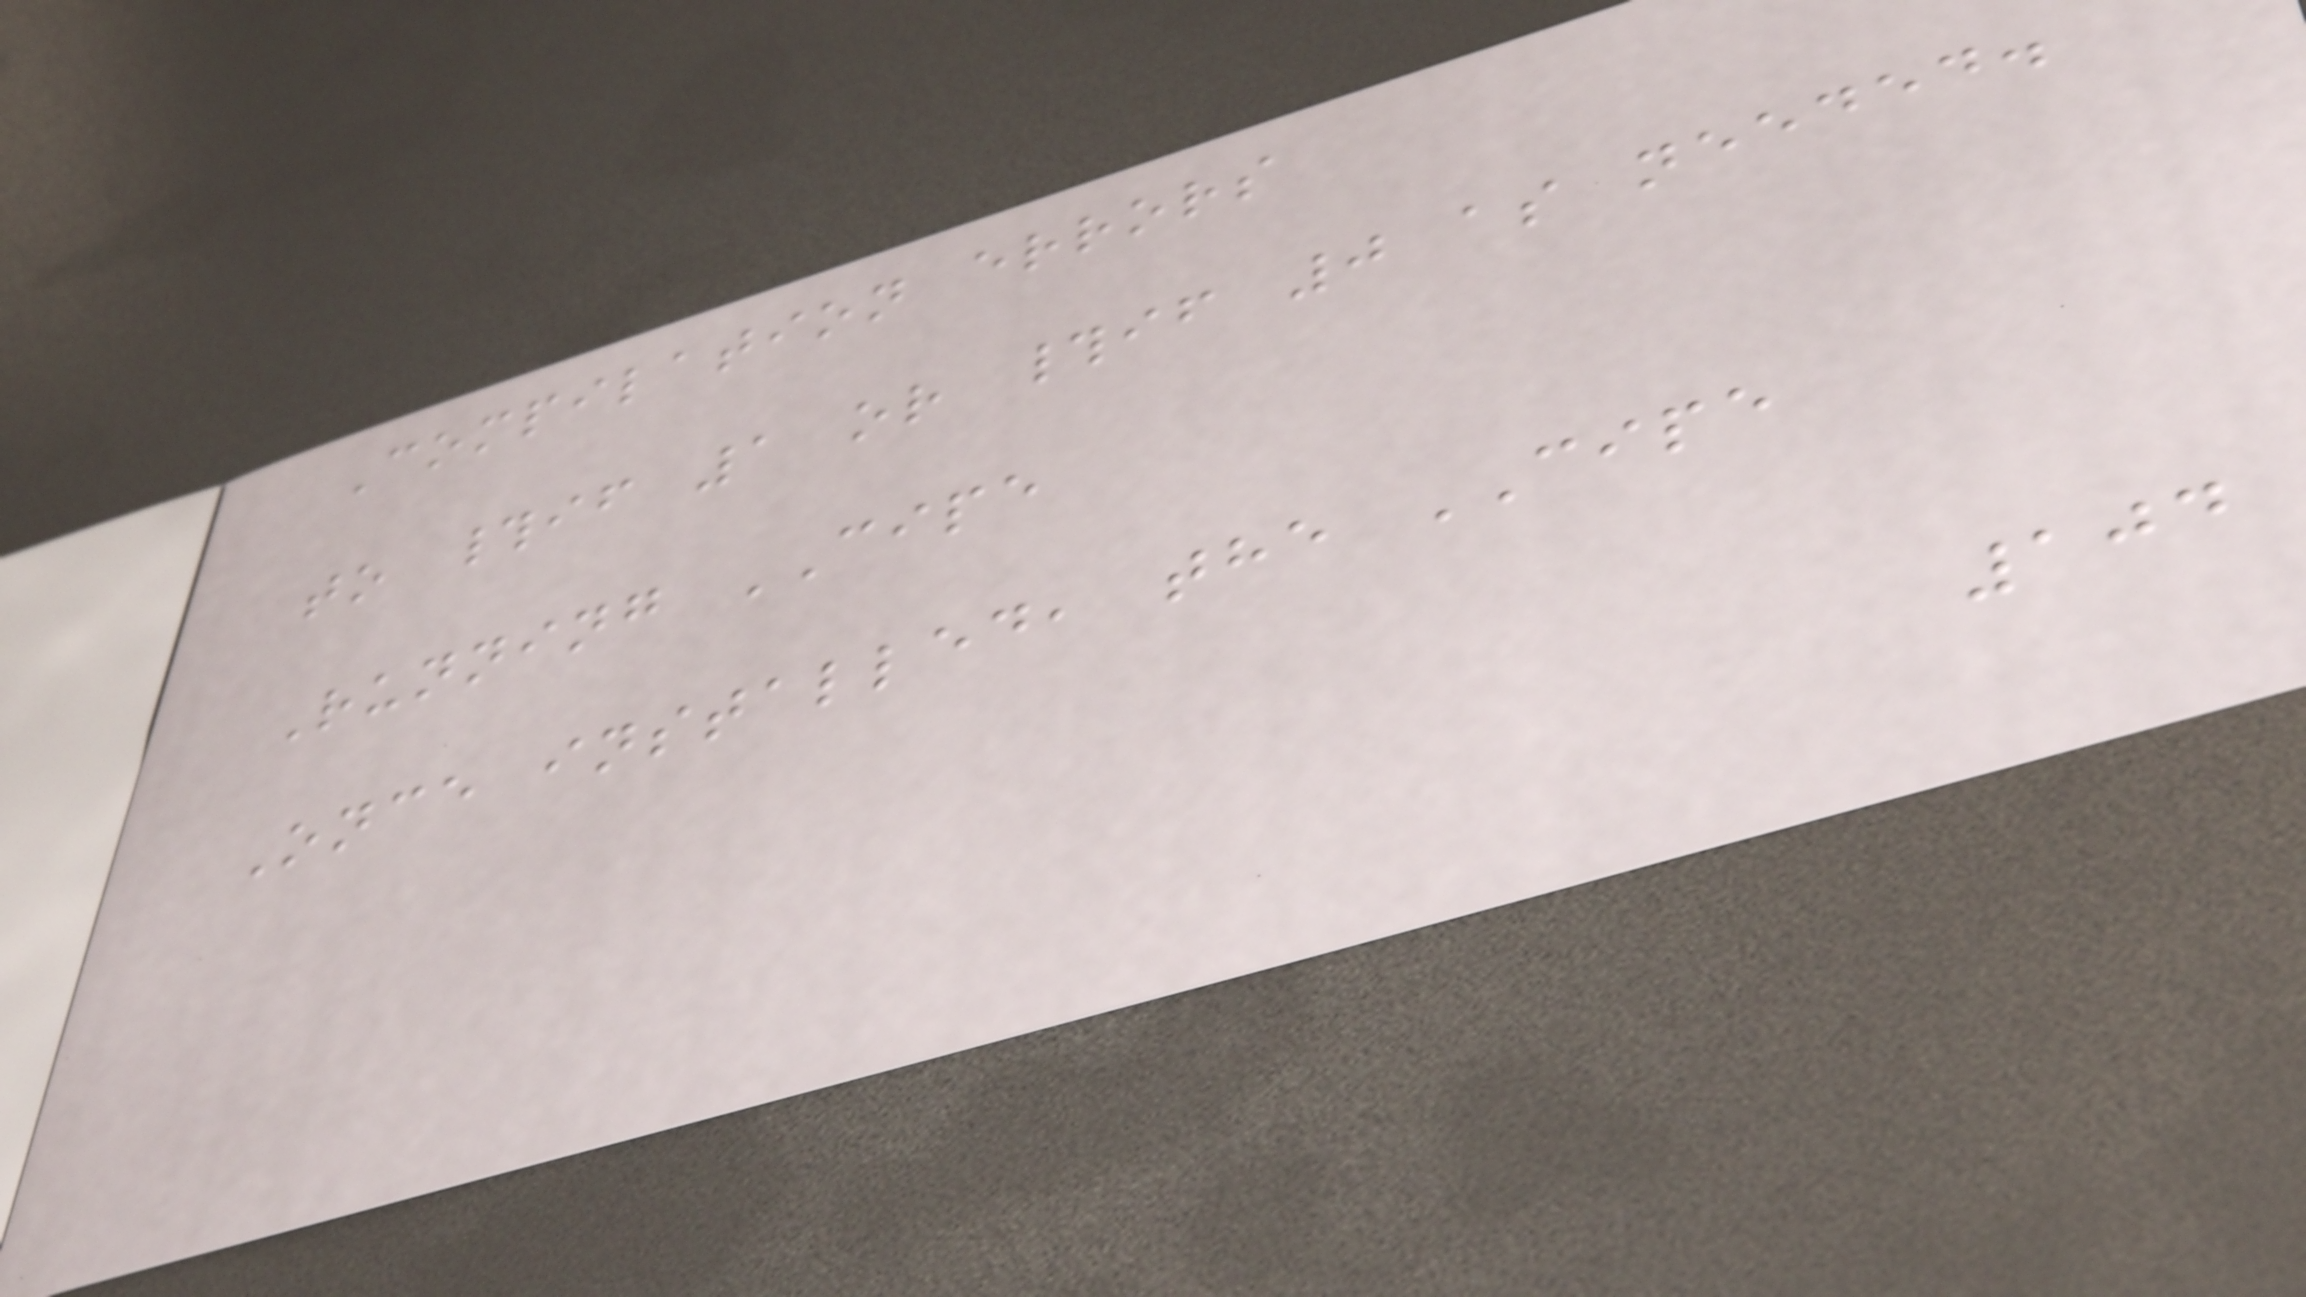Compilation errors
to #if 1 or #if 0 as needed.
Running CIPE
Once installed, the CIPE
104
